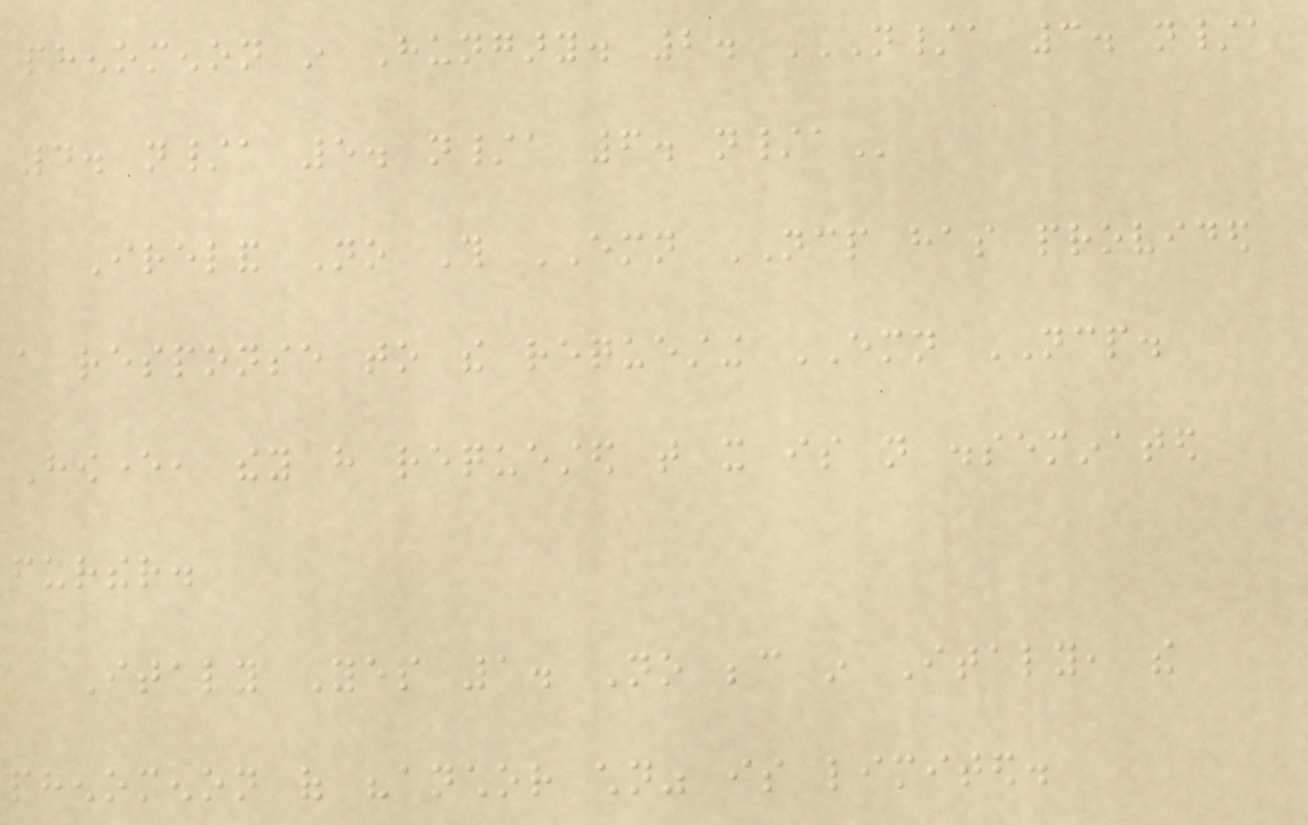phenomenon in Hungary. 2. N/A 3. N/A
4. N/A 5. N/A 6. N/A
Ireland No This EMN NCP has provided
a response to the requesting EMN NCP.
However, they have requested that it is not disseminated
further.
Italy Yes 1. No because in Italy, the
phenomenon of "anchor children" is limited.
